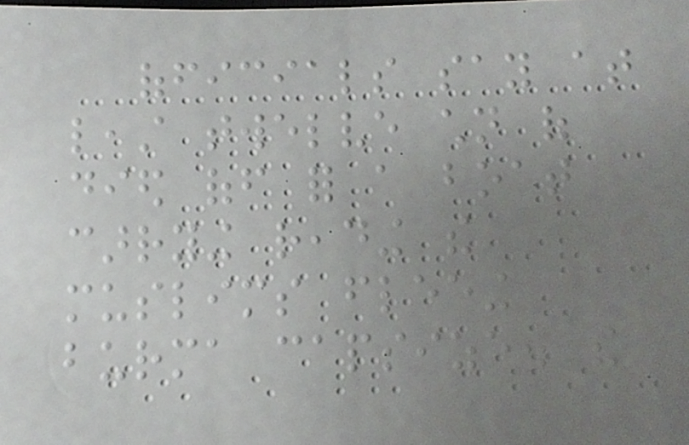officials say at
least twelve children of
died off for a boat
carrying reading the
muslims fleeing
burma capsize. the
